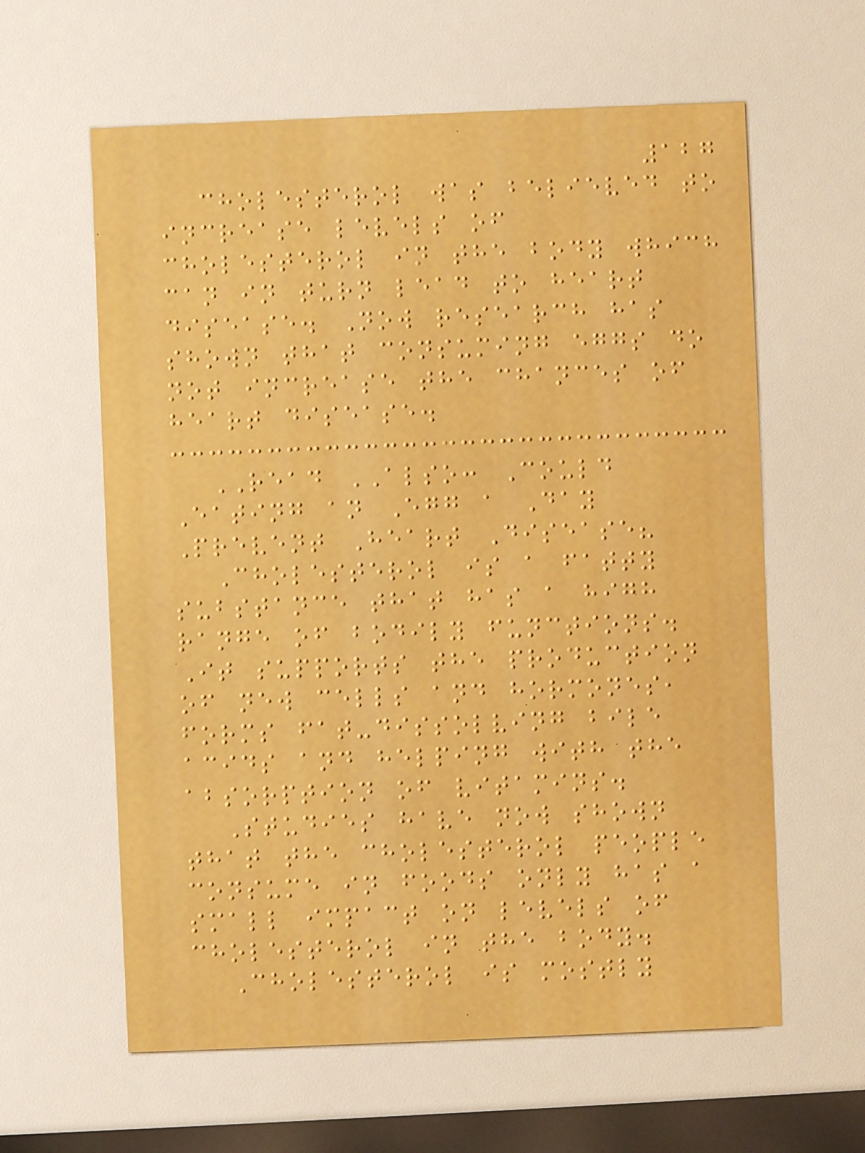127
cholesterol was believed to
increase levels of
cholesterol in the body which
can in turn lead to heart
disease. Now research has
shown that consuming eggs do
not increase the chances of
heart disease.
READ ALSO: Could
Eating an Egg a Day
Prevent Heart Disease?
Cholesterol is a fatty
substance that has a high
range of bodily functions.
It supports the production
of new cells and hormones,
forms fat-dissolving bile
acids and helping with the
absorption of vitamins.
Studies have now shown
that the cholesterol people
consume in foods only has a
small impact on levels of
cholesterol in the body.
Cholesterol is mostly
